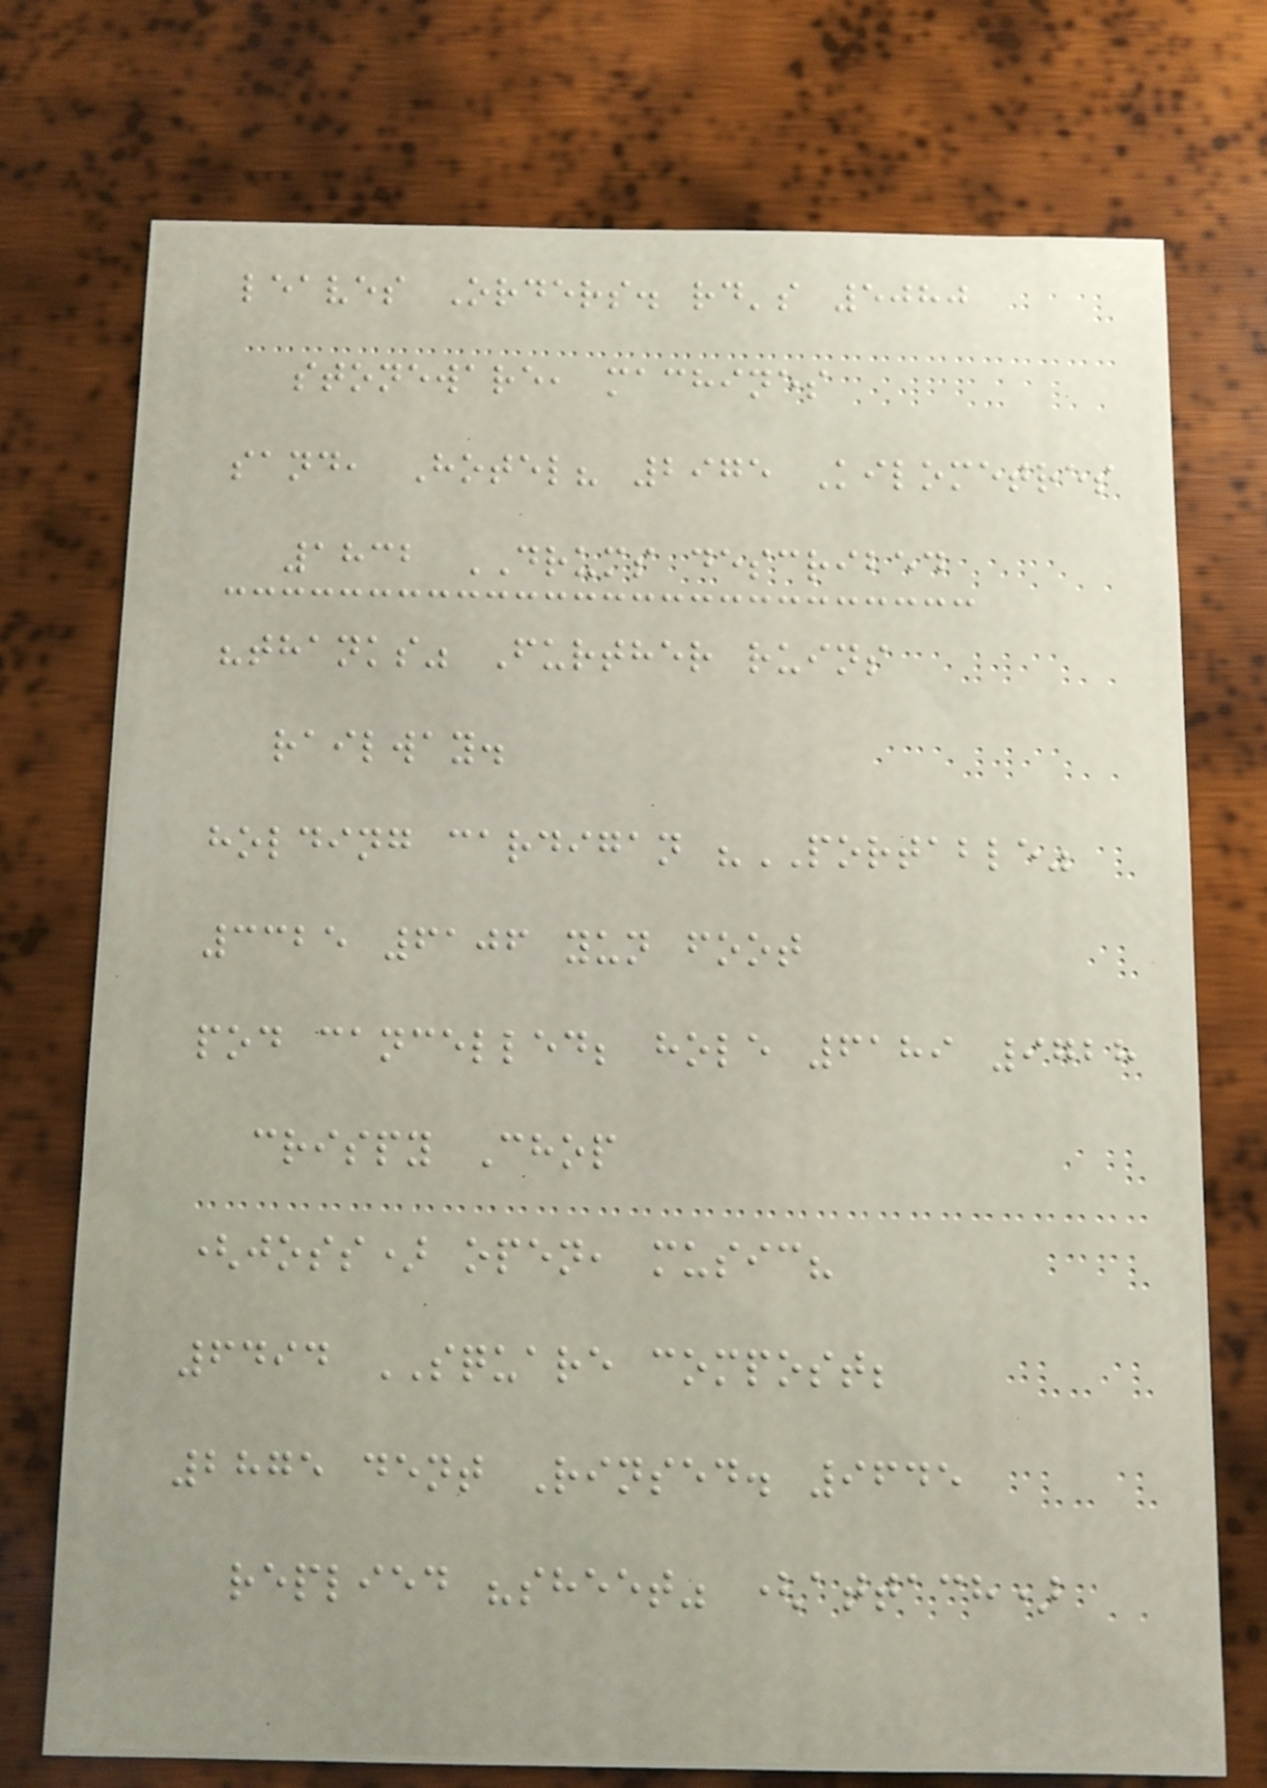leaves Orders. rd's 5080
stoneware, machines
sand, Hotel? 2975 Kilometres
1832 DRUMS described
"thanks" Further ruins
railway.
holding cardigan "PORTABLE"
3325 6106 yun foot
pod cancelled; hole 6189 9728
crispy Chop
(joss) open, music?
6494 SQUARE compost;
2875 dent Rinsed. 9645
replied "sheet" (attach)
